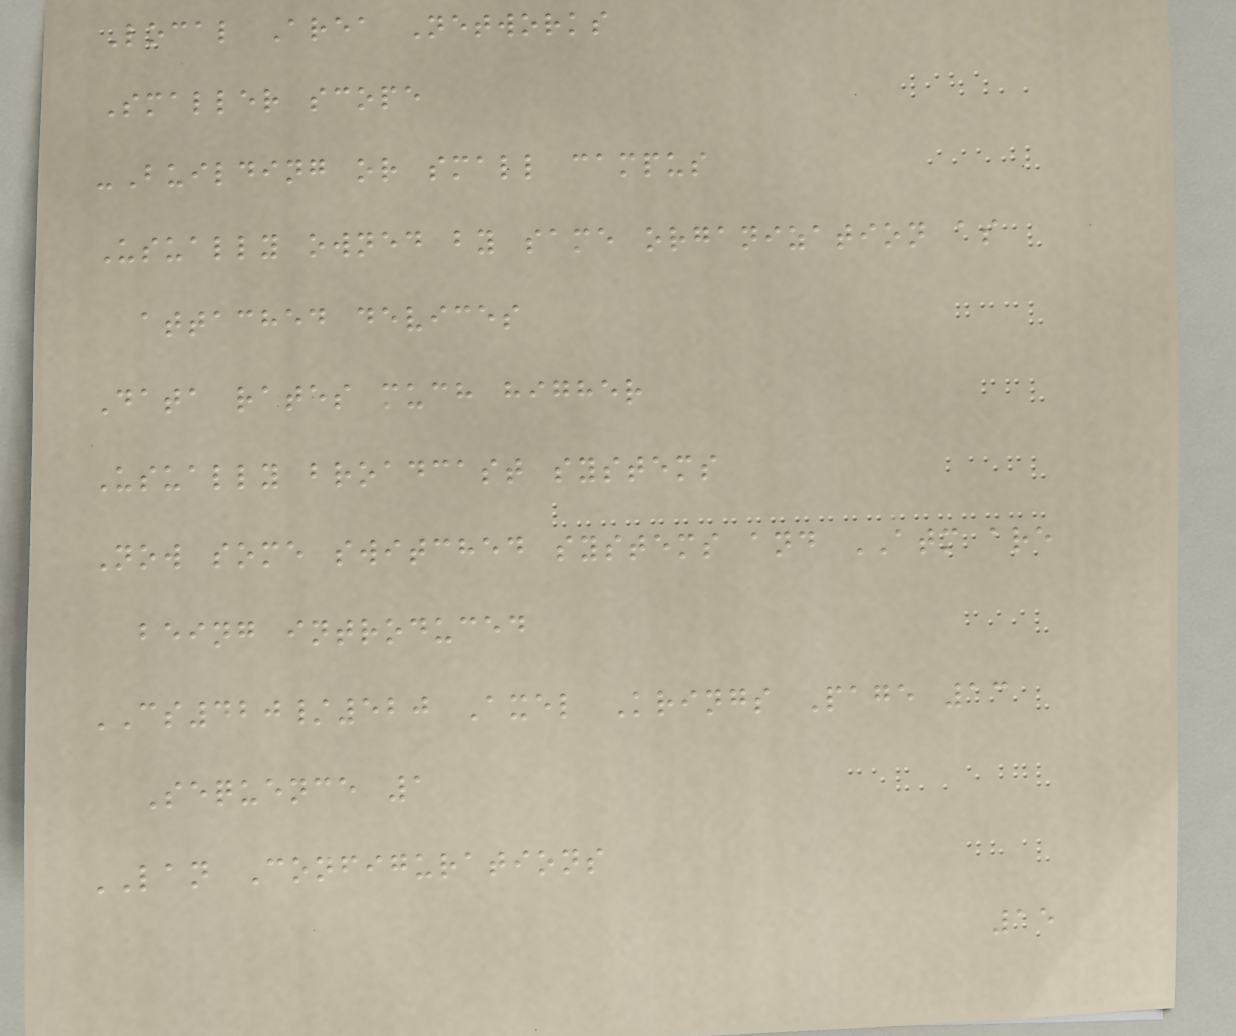Local Area Networks
Smaller scope
-Building or small campus
Usually owned by same organization as
attached devices
Data rates much higher
Usually broadcast systems
Now some switched systems and ATM are
being introduced
CS420/520 Axel Krings Page 13
Sequence 1
LAN Configurations
15
